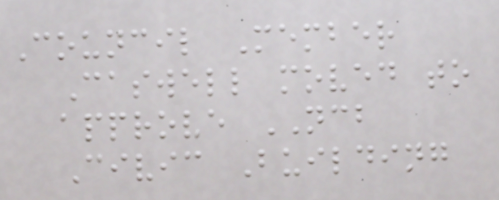Council Member
Caswell moved to
approve NCB
Civic Building
